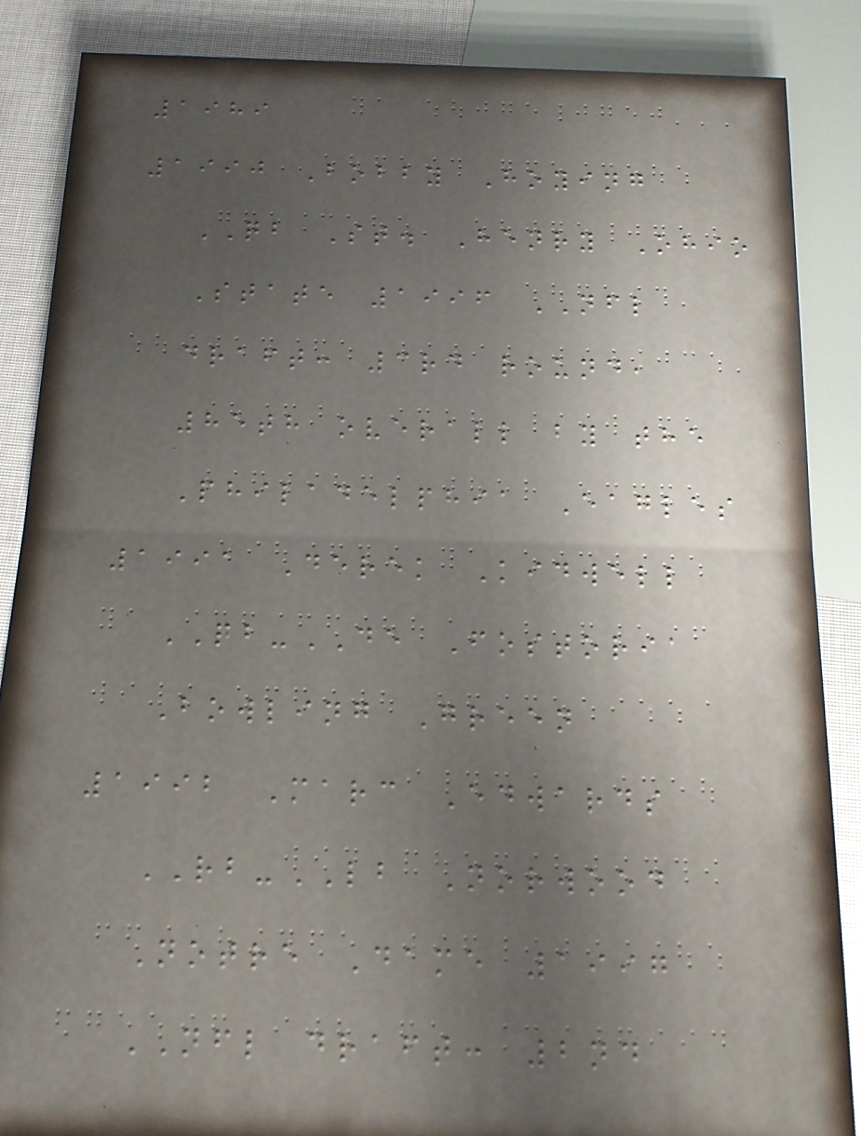1989
1990 Bobby Hoying
QB St. Henry Ohio
State 1996 NFL
draft: 3rd round,
85th overall by the
Philadelphia Eagles
1991 Derek Kidwell
QB-DE Fostoria
Bowling Green
1992 Marc Edwards
RB-LB Norwood
Notre Dame 1997
NFL draft: 2nd
